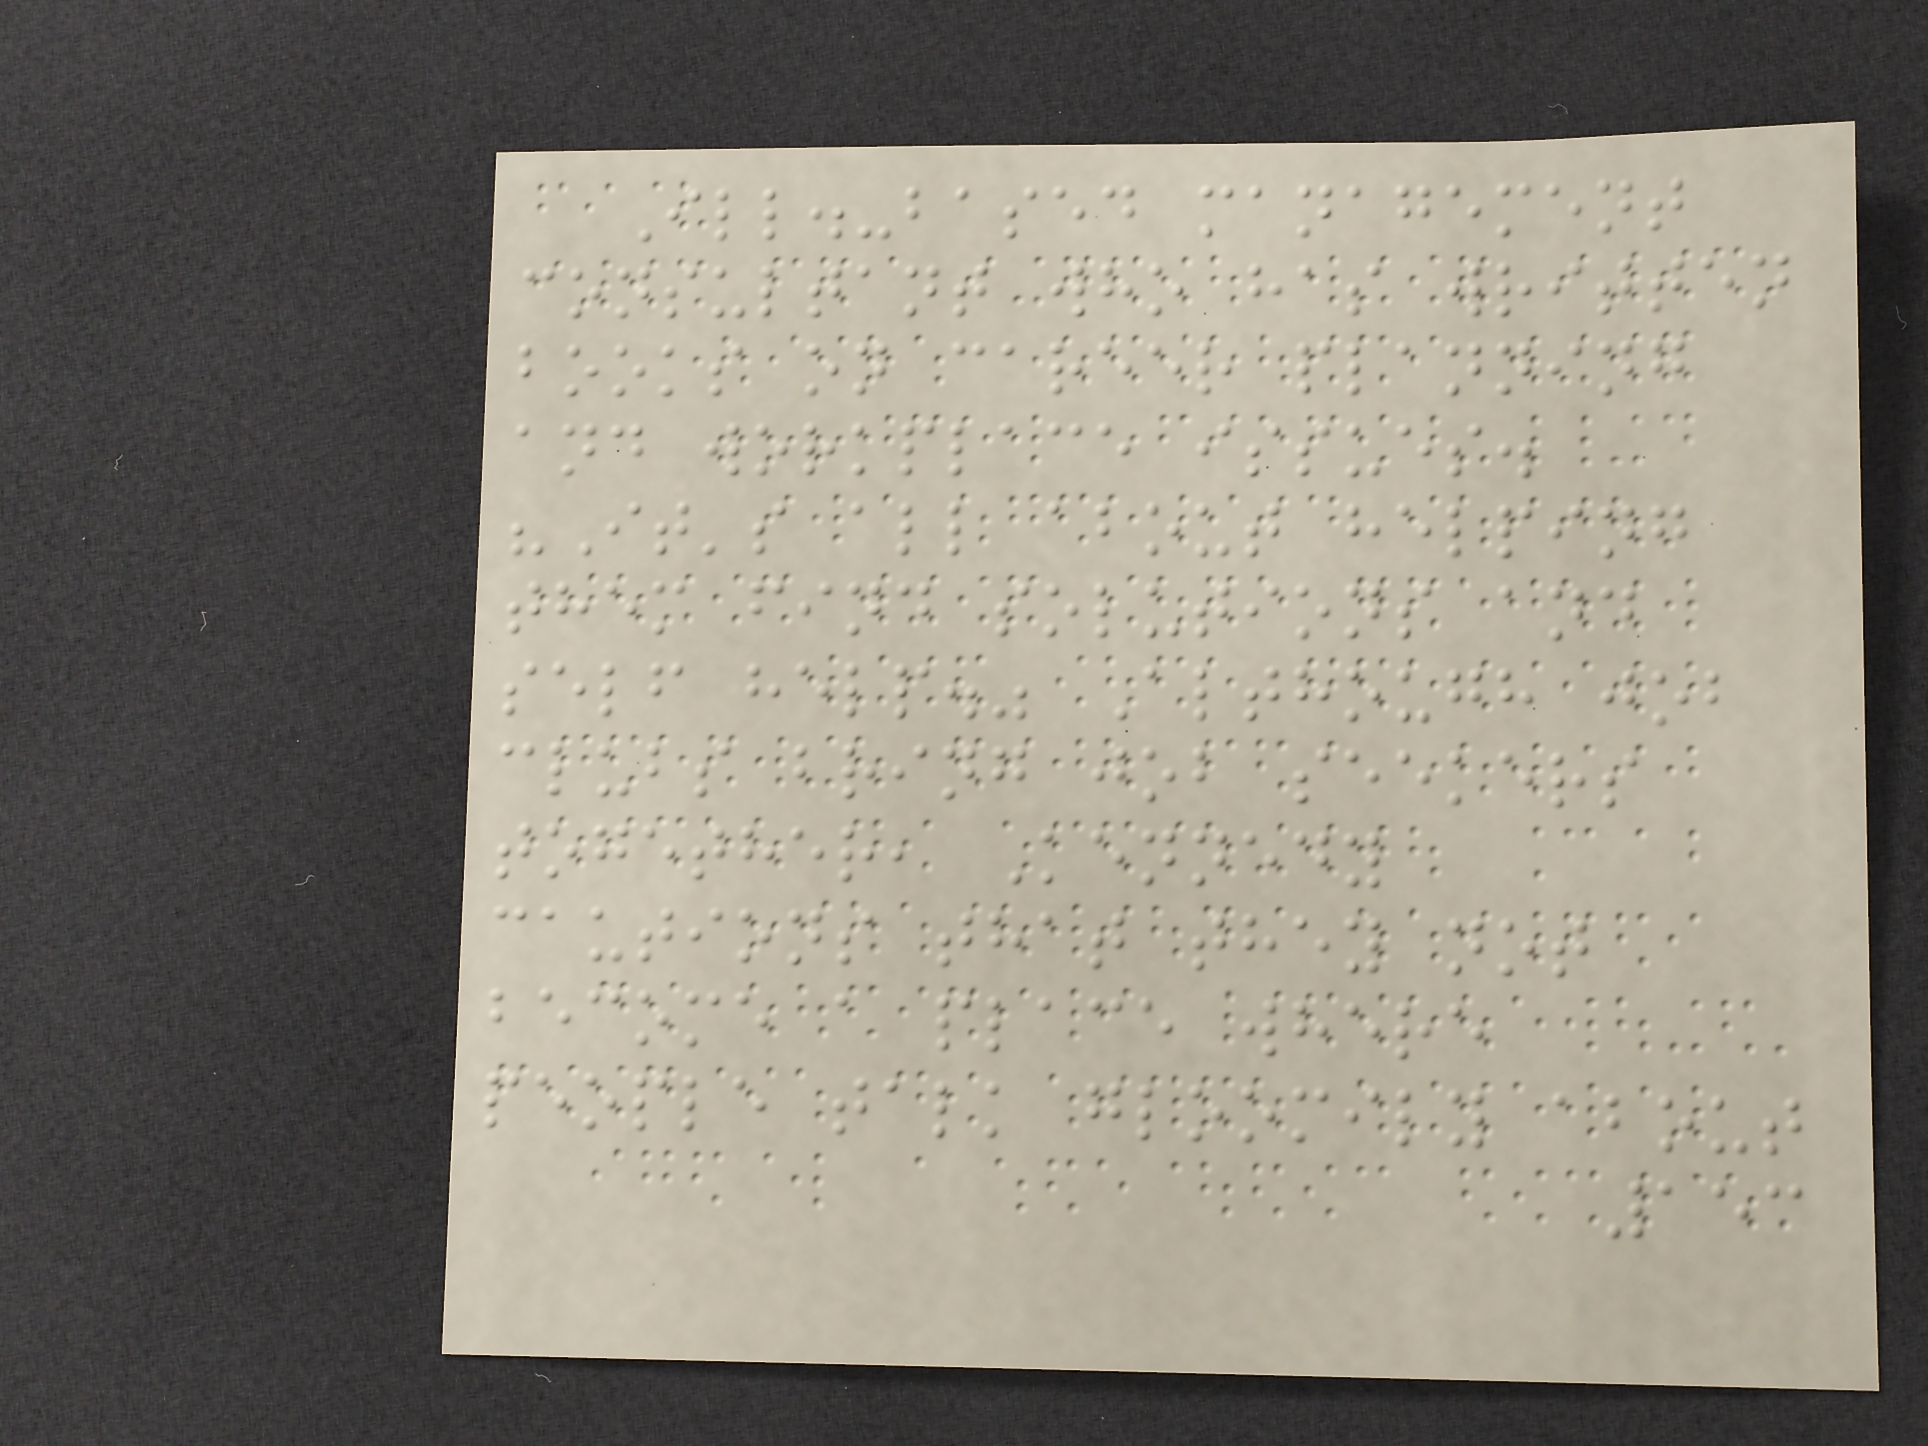Ill.-based management
consultant who has written
books on career planning
and workplace issues.
"It's all about helping
them find solutions and
self help." Although job
clubs bring job seekers
together, Kennedy
cautions that they not
become a place where
people talk gloomily about
153
